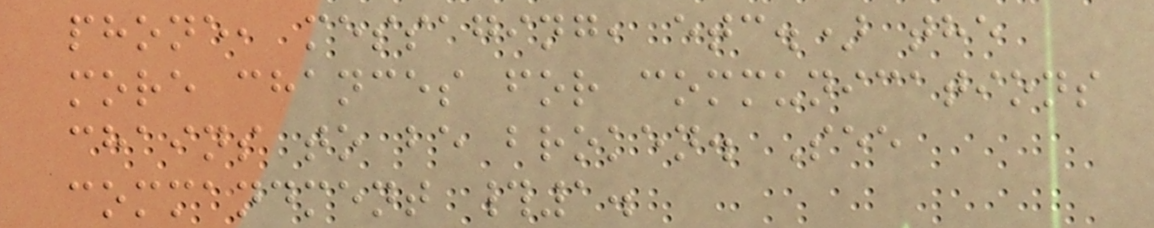phone, messaging, etc.) the
more chances for communications
chains to be broken. See
commandment #1.
